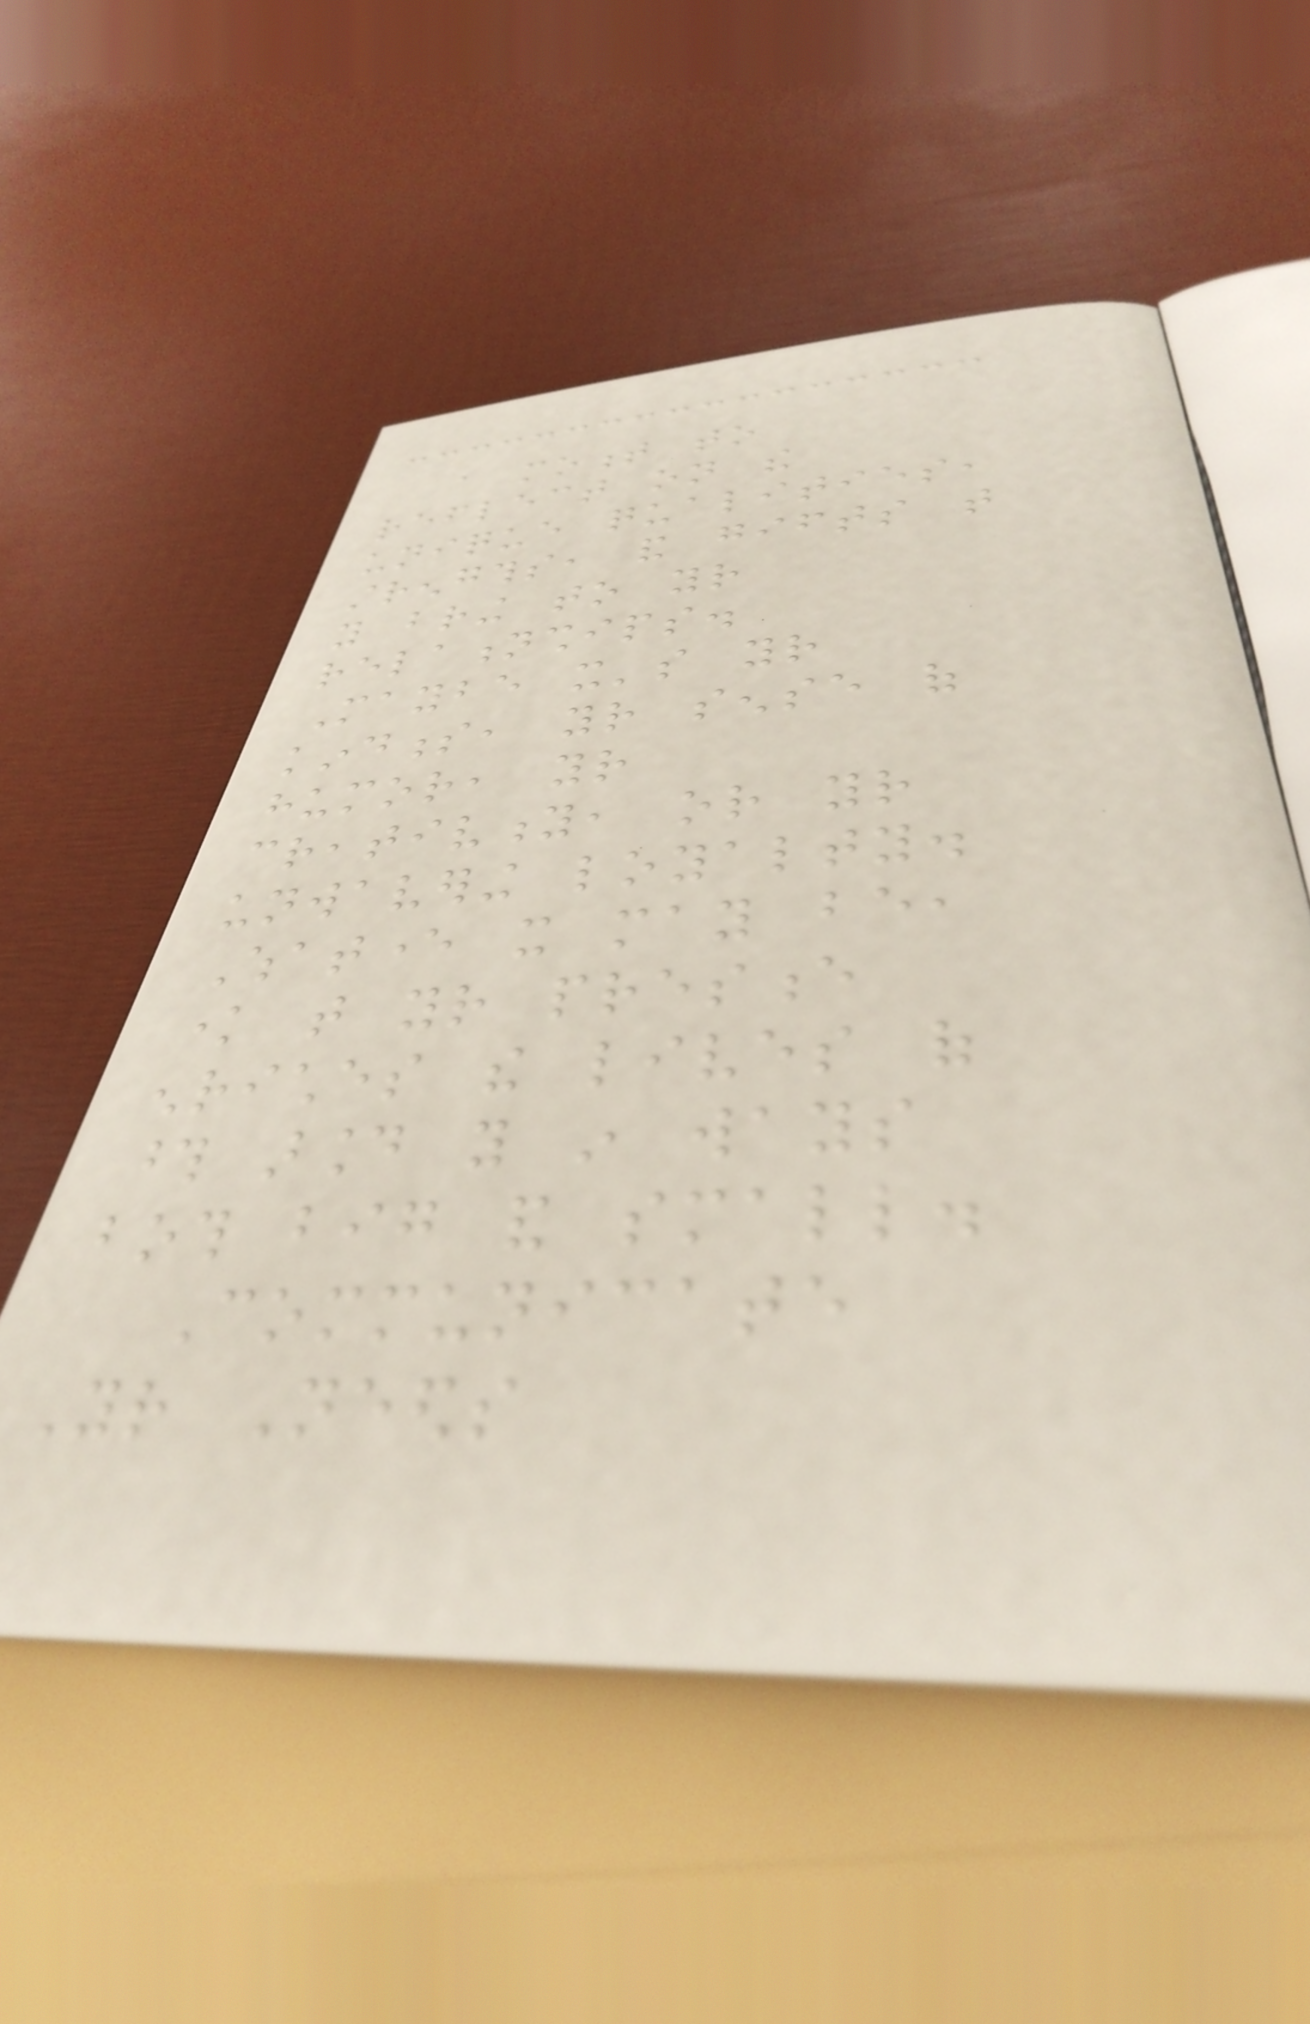a moment to
reflect on the
unique qualities,
strengths, and gifts that
you bring to your
relationships.
Maybe it's your
kindness, your sense of
humor, your
creativity, or your
unwavering loyalty.
Whatever it may be,
know that your presence
enriches the lives of
those around you in ways
both big and small.
Communicate
Your Needs
